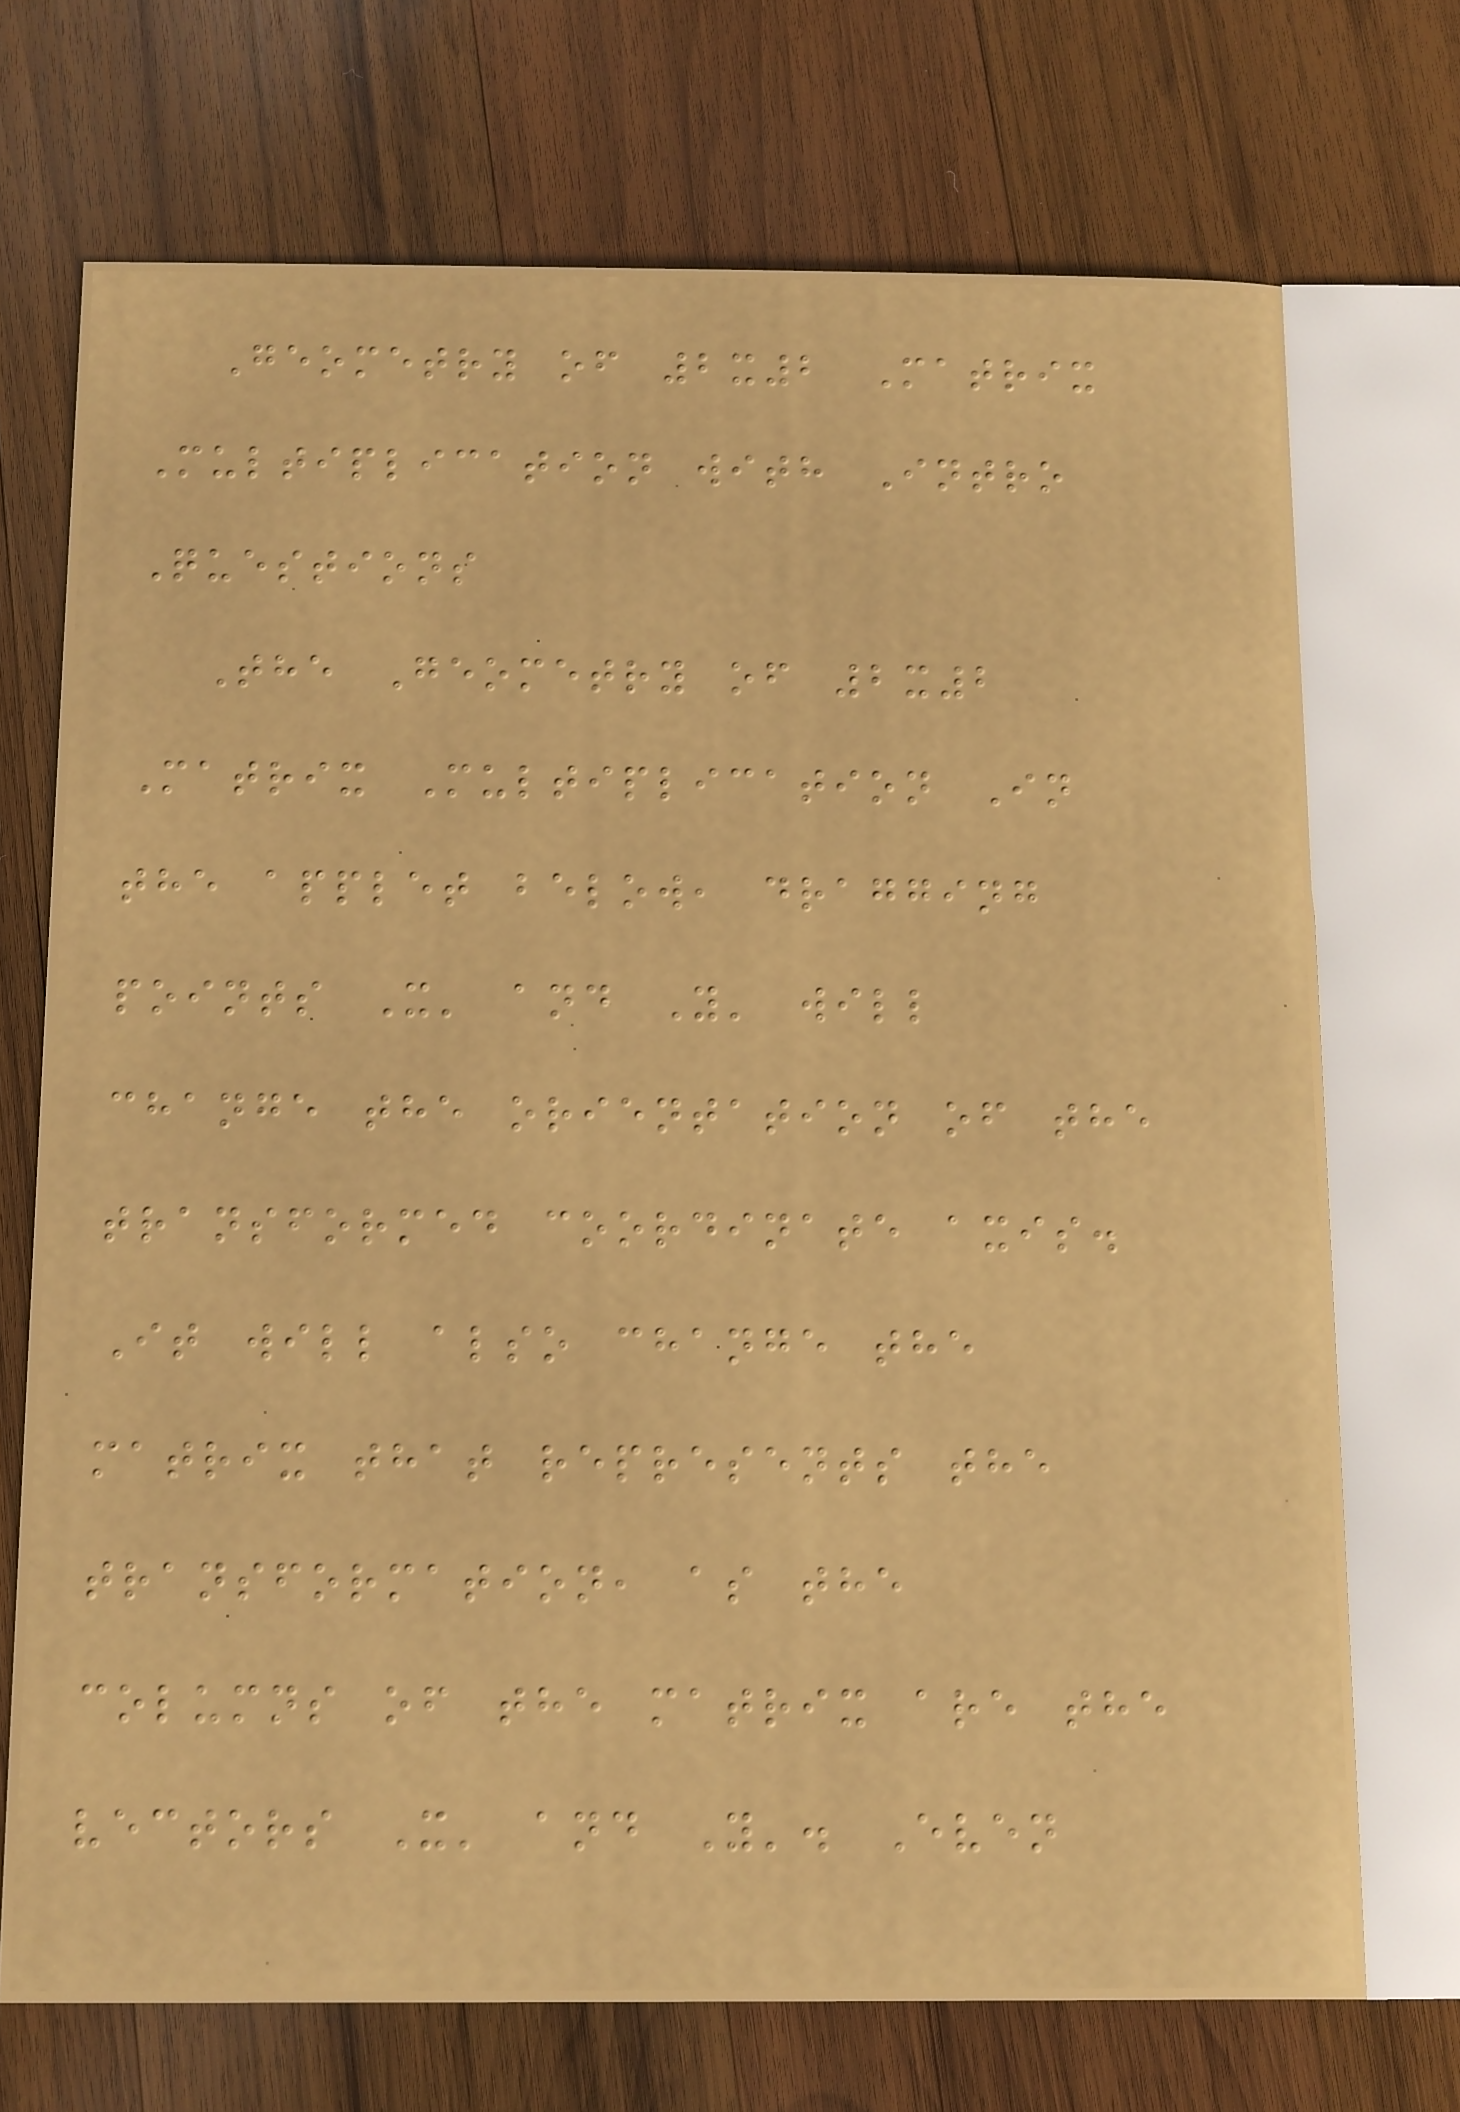Geometry of 2x2 Matrix
Multiplication with Intro
Questions
The Geometry of 2x2
Matrix Multiplication In
the applet below, dragging
points X' and Y' will
change the orientation of the
transformed coordinate axis.
It will also change the
matrix that represents the
transformation, as the
columns of the matrix are the
vectors X' and Y'. Even
